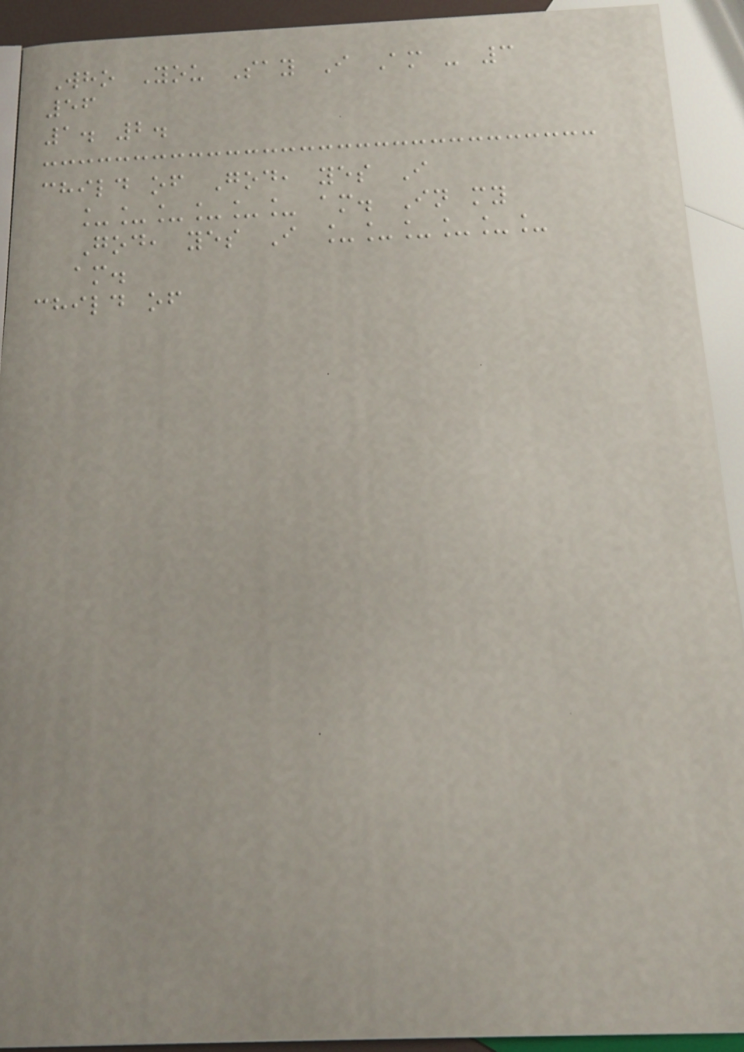Who You Say I Am - 3
56
1. 2.
child of God, yes I
______ am. In my
God, yes I ______
am.
child of
